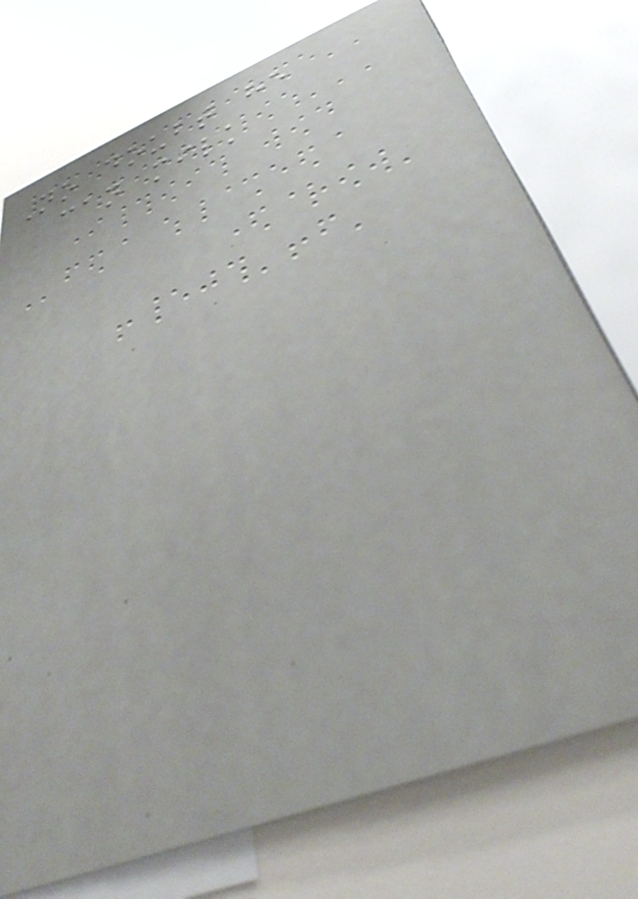No doubt he
can milk
